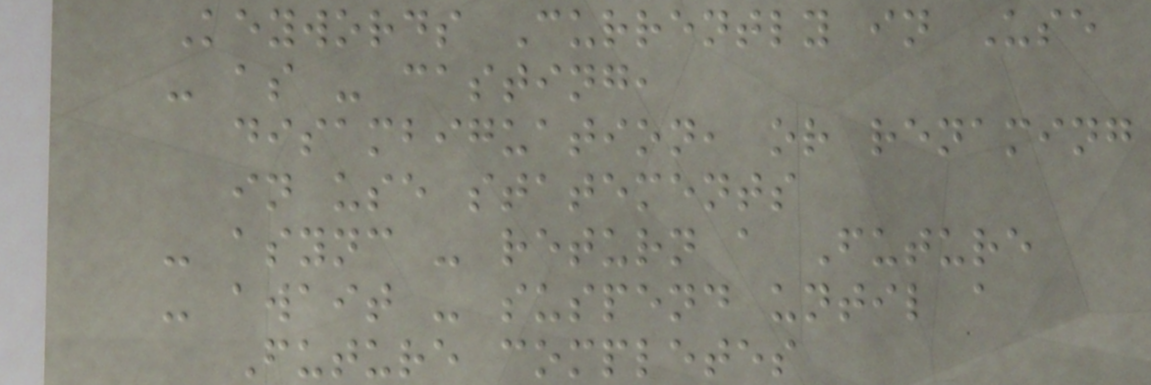Keywords Currently in Use
- as - casting,
disambiguation, or renaming
in use statements
- async - return a Future
- await - suspend until a
Future completes
